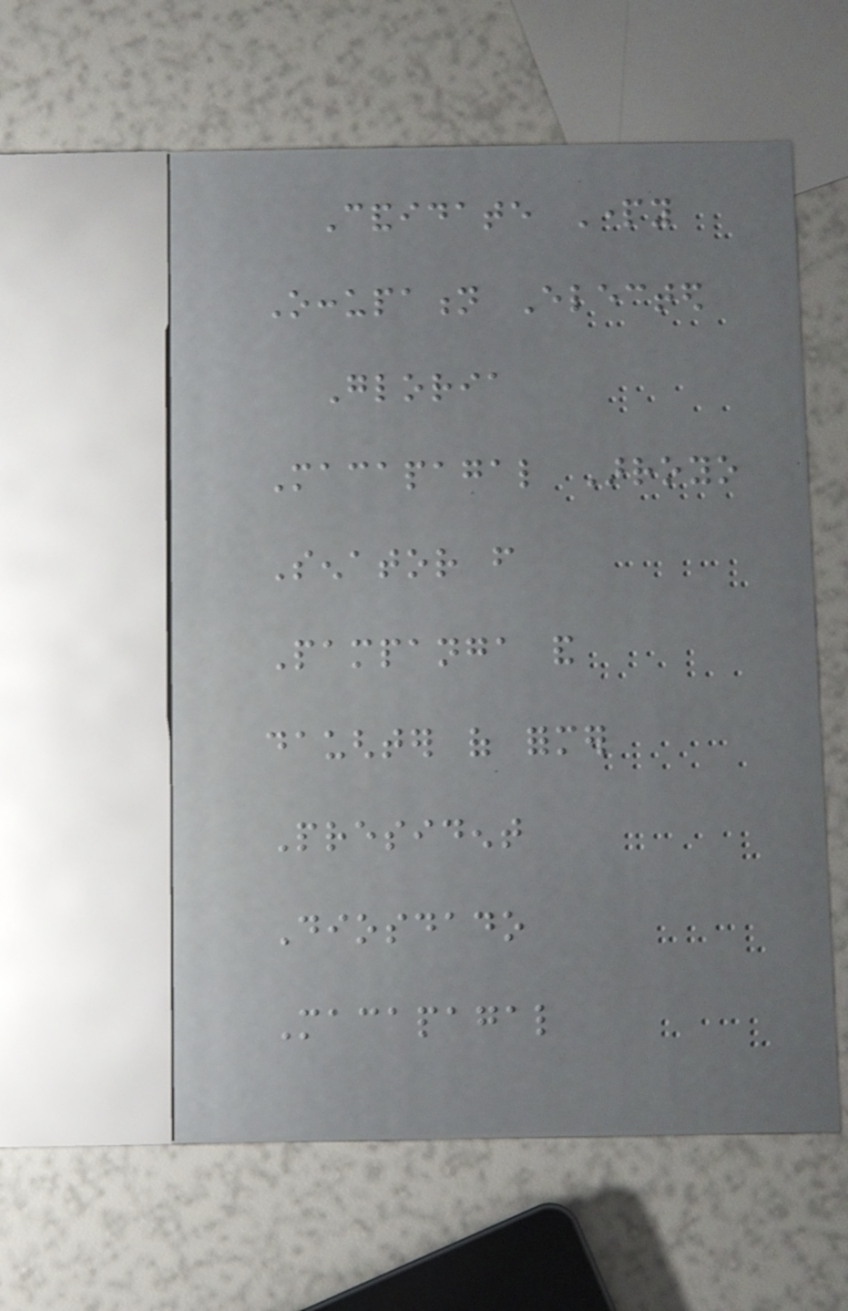Candidate Party
Occupation Elected
Gloria
Macapagal Arroyo
Senator from
Pampanga and
daughter of former
President
Diosdado
Macapagal
